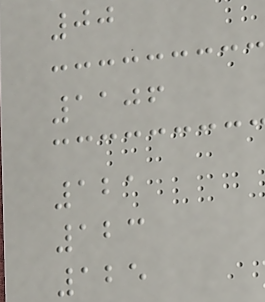00
1106
121
123
125
